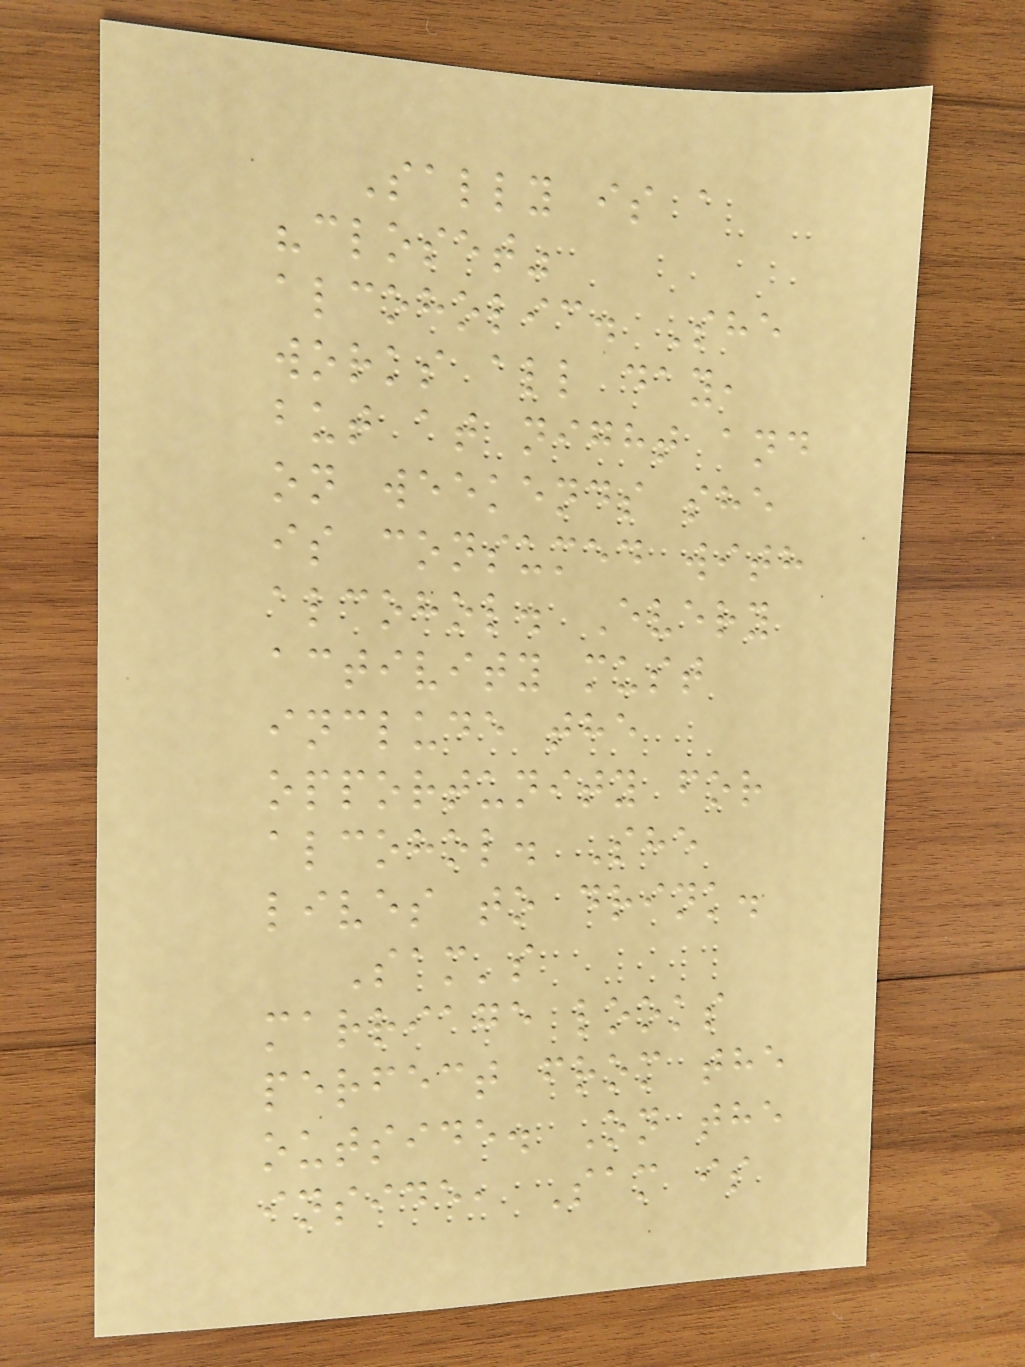Sally is a
"closet"
alcoholic. She
works all day,
but at night and
on weekends she
is consumed with
alcohol. Every
activity must
include the
opportunity for
alcohol. She
lives to drink.
Sam's
marriage looks
perfect from the
outside. On the
inside, Sam is
